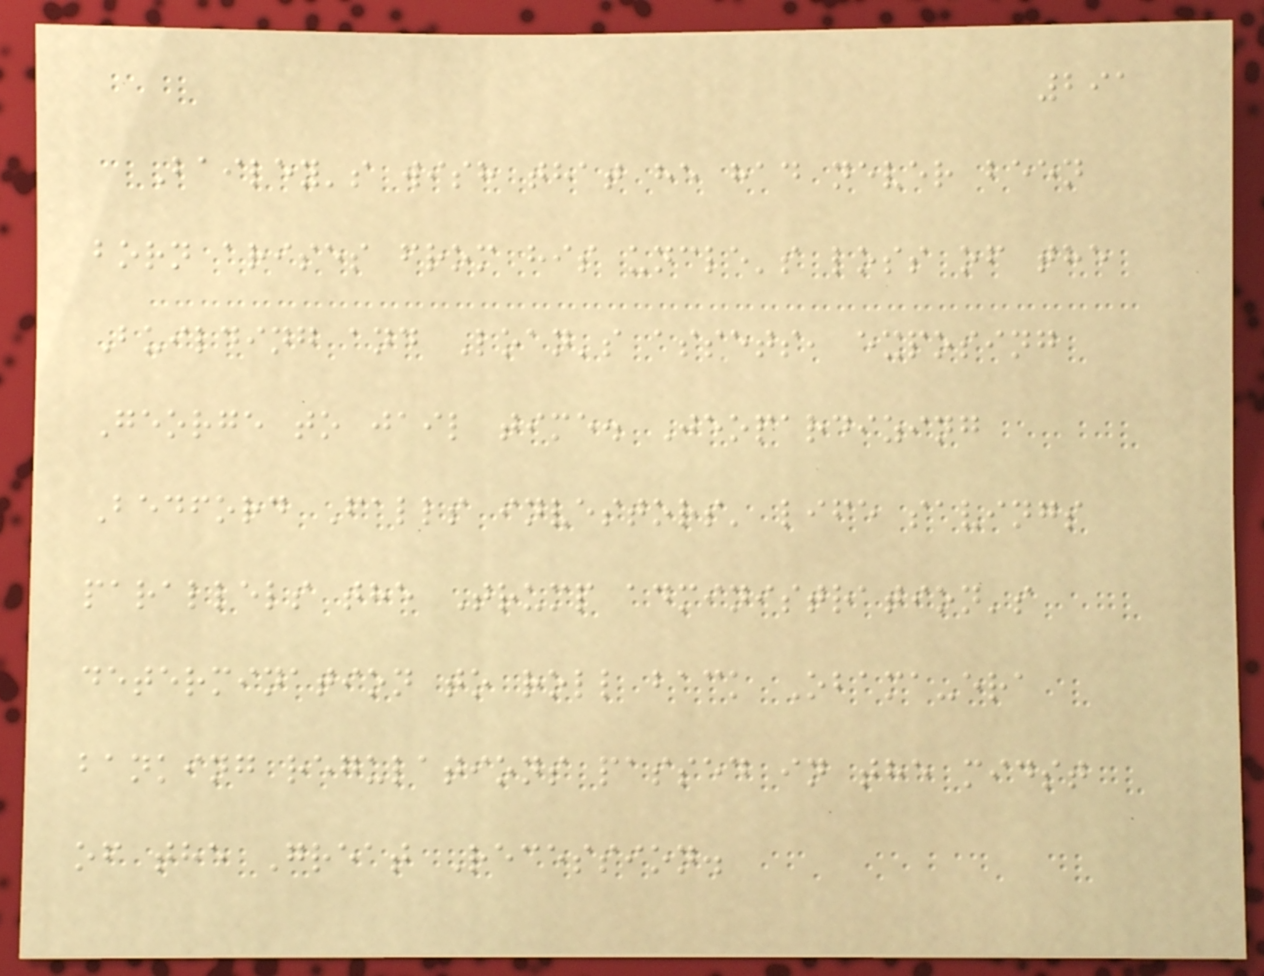291
Bailey's wish that he had never been
born arises from his uncle's loss of the
Building and Loan's assets, exposing
George to jail time. Jeopardizing
Bedford Falls investors' life savings
parallels the Trump administration's
determination to roll back Obama-era
banking regulations passed in the midst
of the Great Recession.
